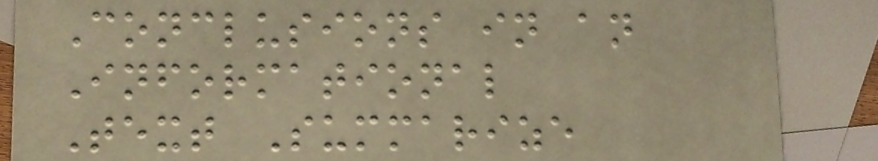Conclusions in an
Informational
Text Summarize
